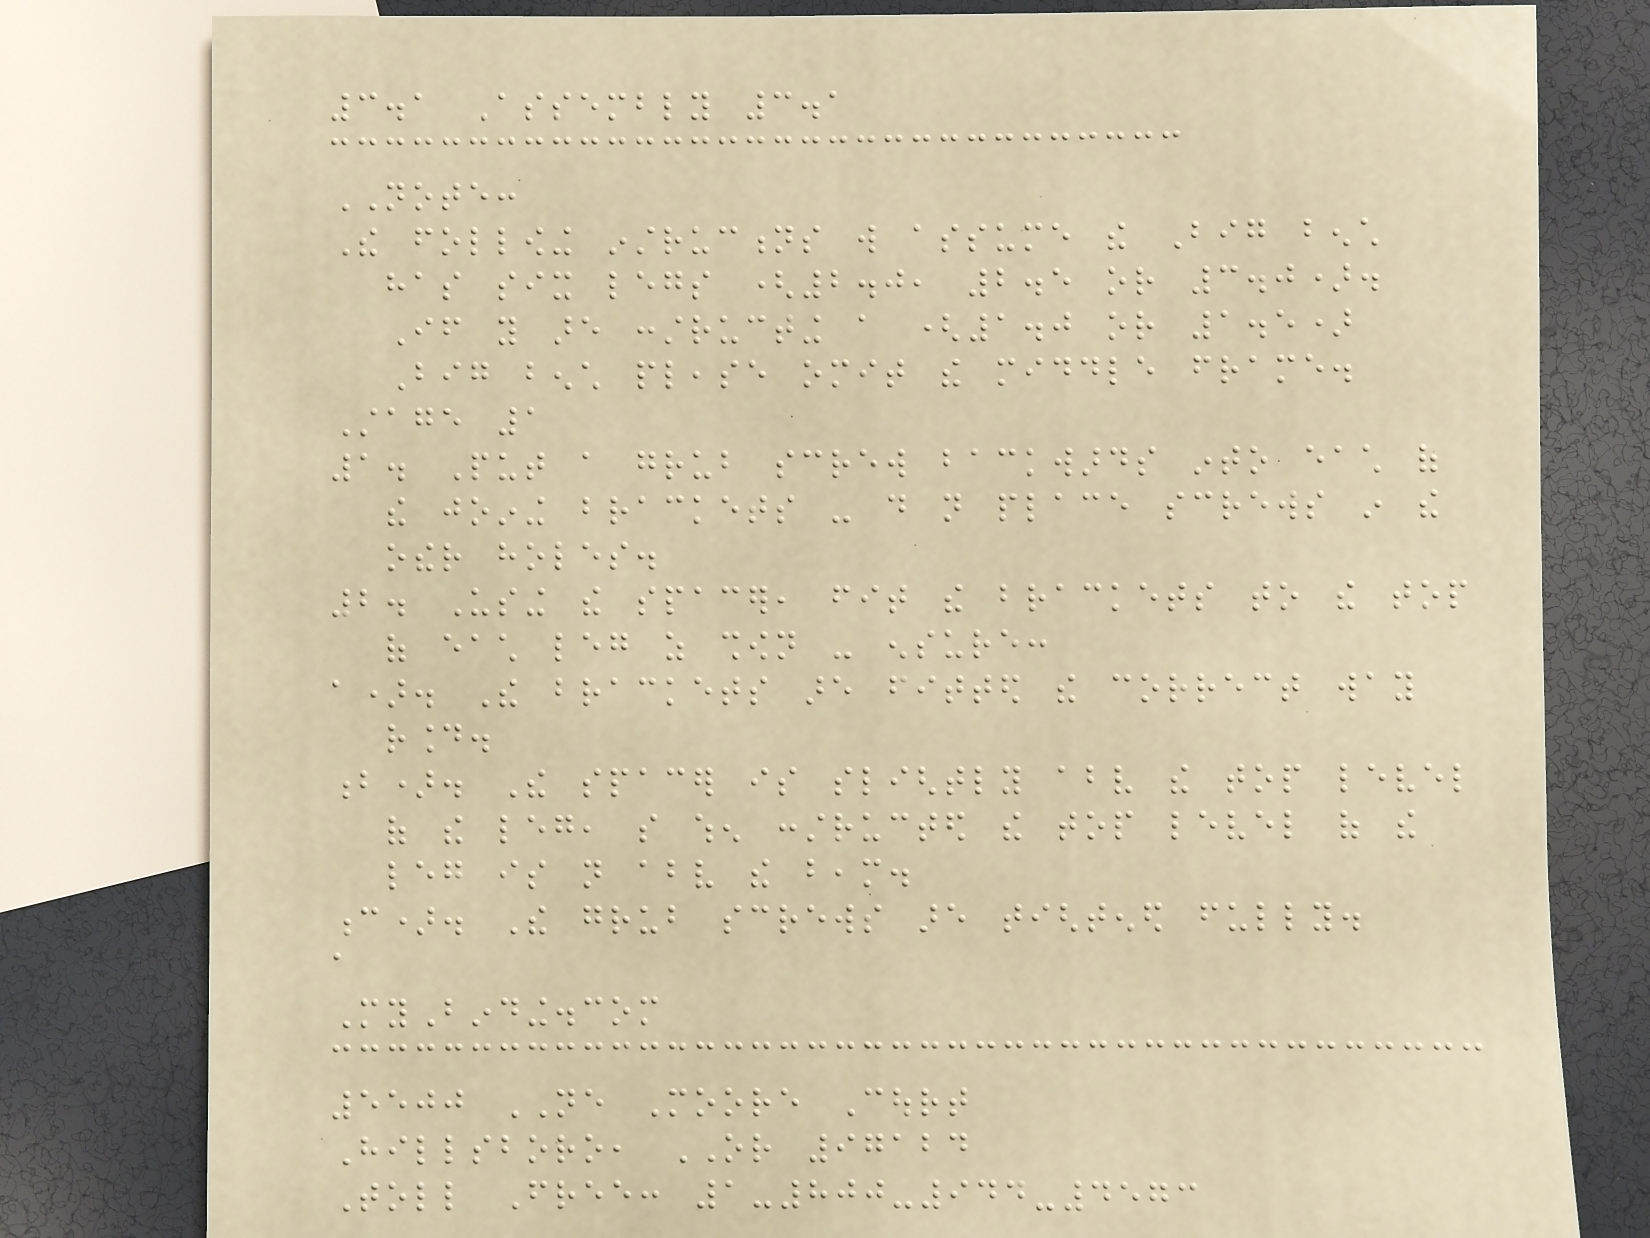3.1 Assembly 3.1
NOTE:
The following instructions will assume the Big bench
has six legs (2.0, 2.5 or 3.0).
If you are constructing a (1.0 or 1.5)
Big bench please omit the middle frame.
Stage 1
1. Put a grub screw backwards into each of
the joining brackets - do not place screws in the
other holes.
2. Using the spacer, fit the brackets to the top
of each leg as shown - ensure:
a). The brackets are fitted the correct way
round.
b). The spacer is slightly above the top level
of the leg, so when constructed the top level of the
leg is not above the beam.
c). The grub screws are tightened fully.
a
MyBinding.com
5500 NE Moore Court
Hillsboro, OR 97124
Toll Free: 1-800-944-4573
